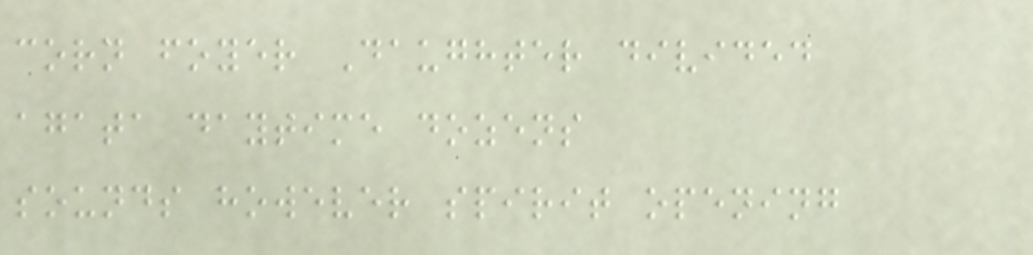corn foyer Daughter divided
agata daytime dozens
sounds however spirit opening
